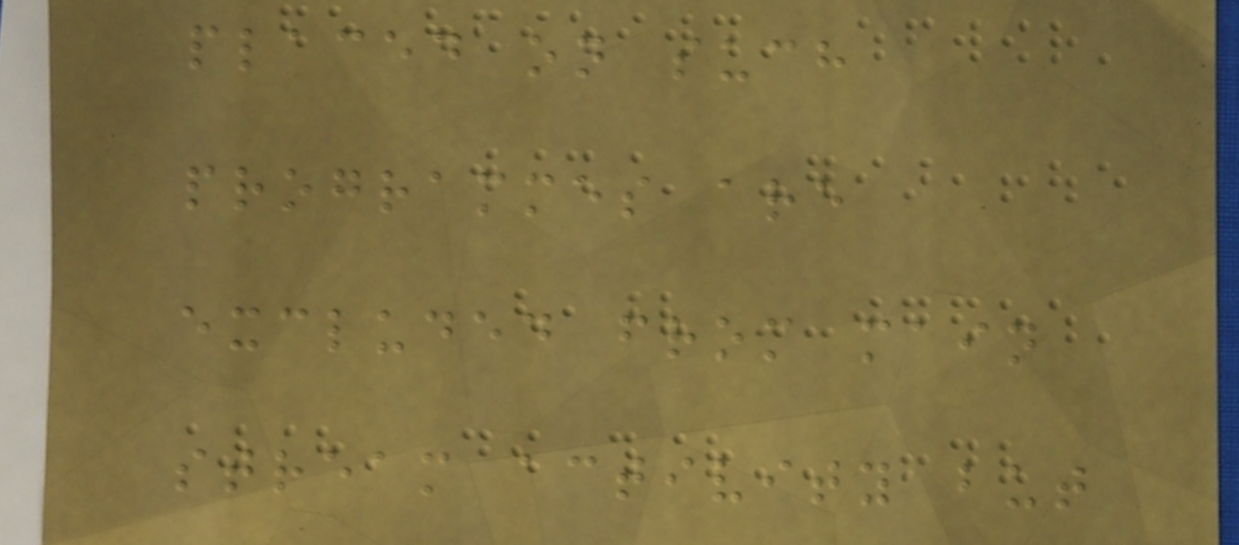placed on such
programmes are
excluded from main
stream activity but
